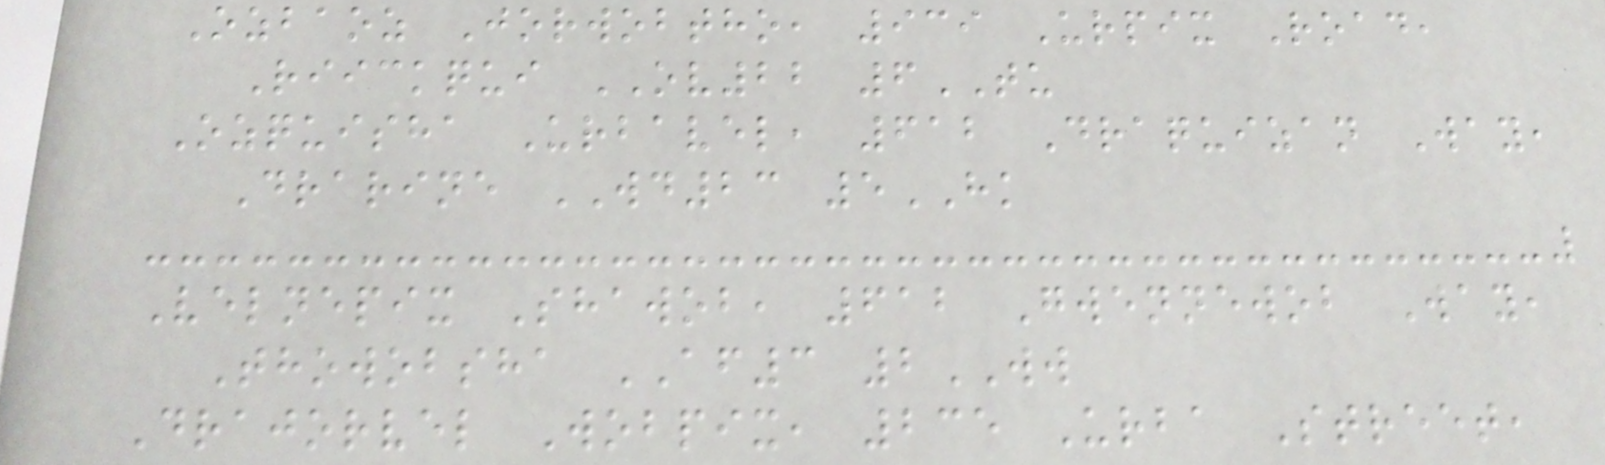Ozbaoz Jorwobtho, 939 Urpix Road,
Riickqui OV22 6TU
Ozquisha Urbavel, 612 Draquizan Way,
Drarine WD23 5HK
Velnepix Shawob, 612 Gwennewob Way,
Thowobsha AF3 2WW
Drajorvel Wobpix, 235 Urba Street,
